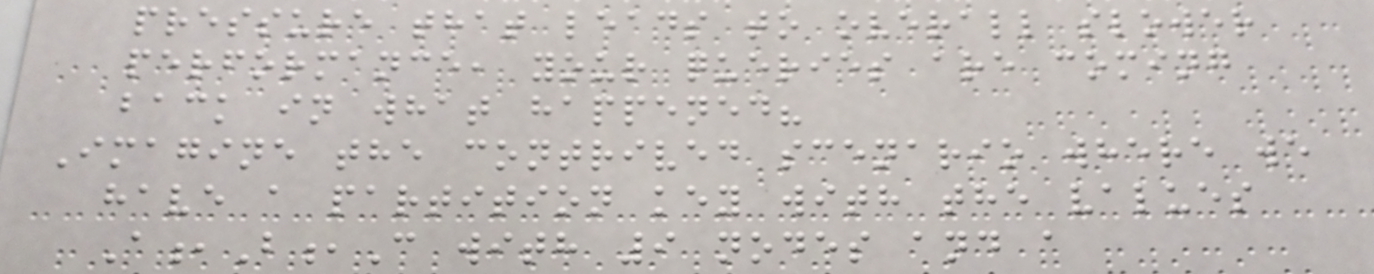pressure that leads to overall slower
performance, your queries are coming
back in what happened?
Imagine the contrived scenario where we
have a partition key with the values
A,B,C with 9 nodes and a
